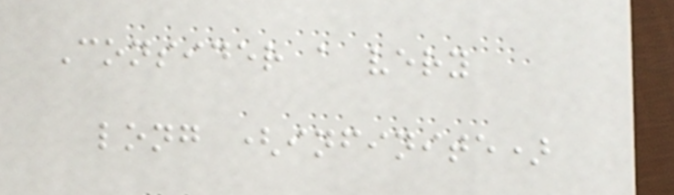Consider a very
long (infinite)
